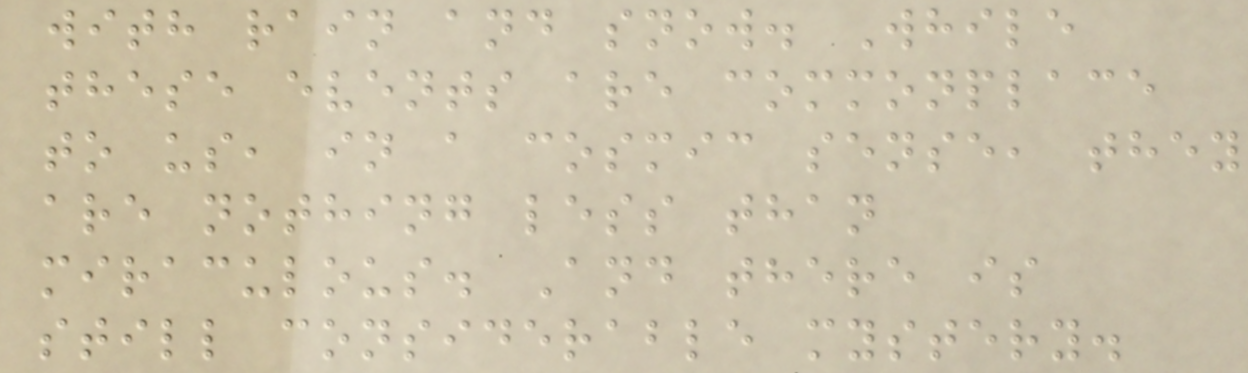with rain and snow. While
these events are commonplace
to us, in a cosmic sense, they
are nothing less than
miraculous. And there is
still considerable mystery.
